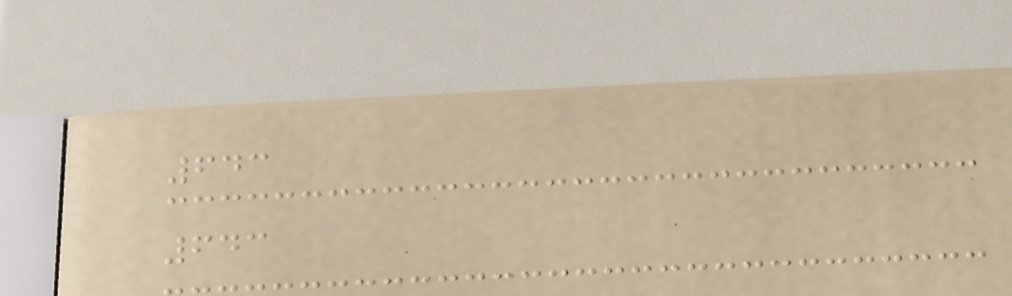643
643
